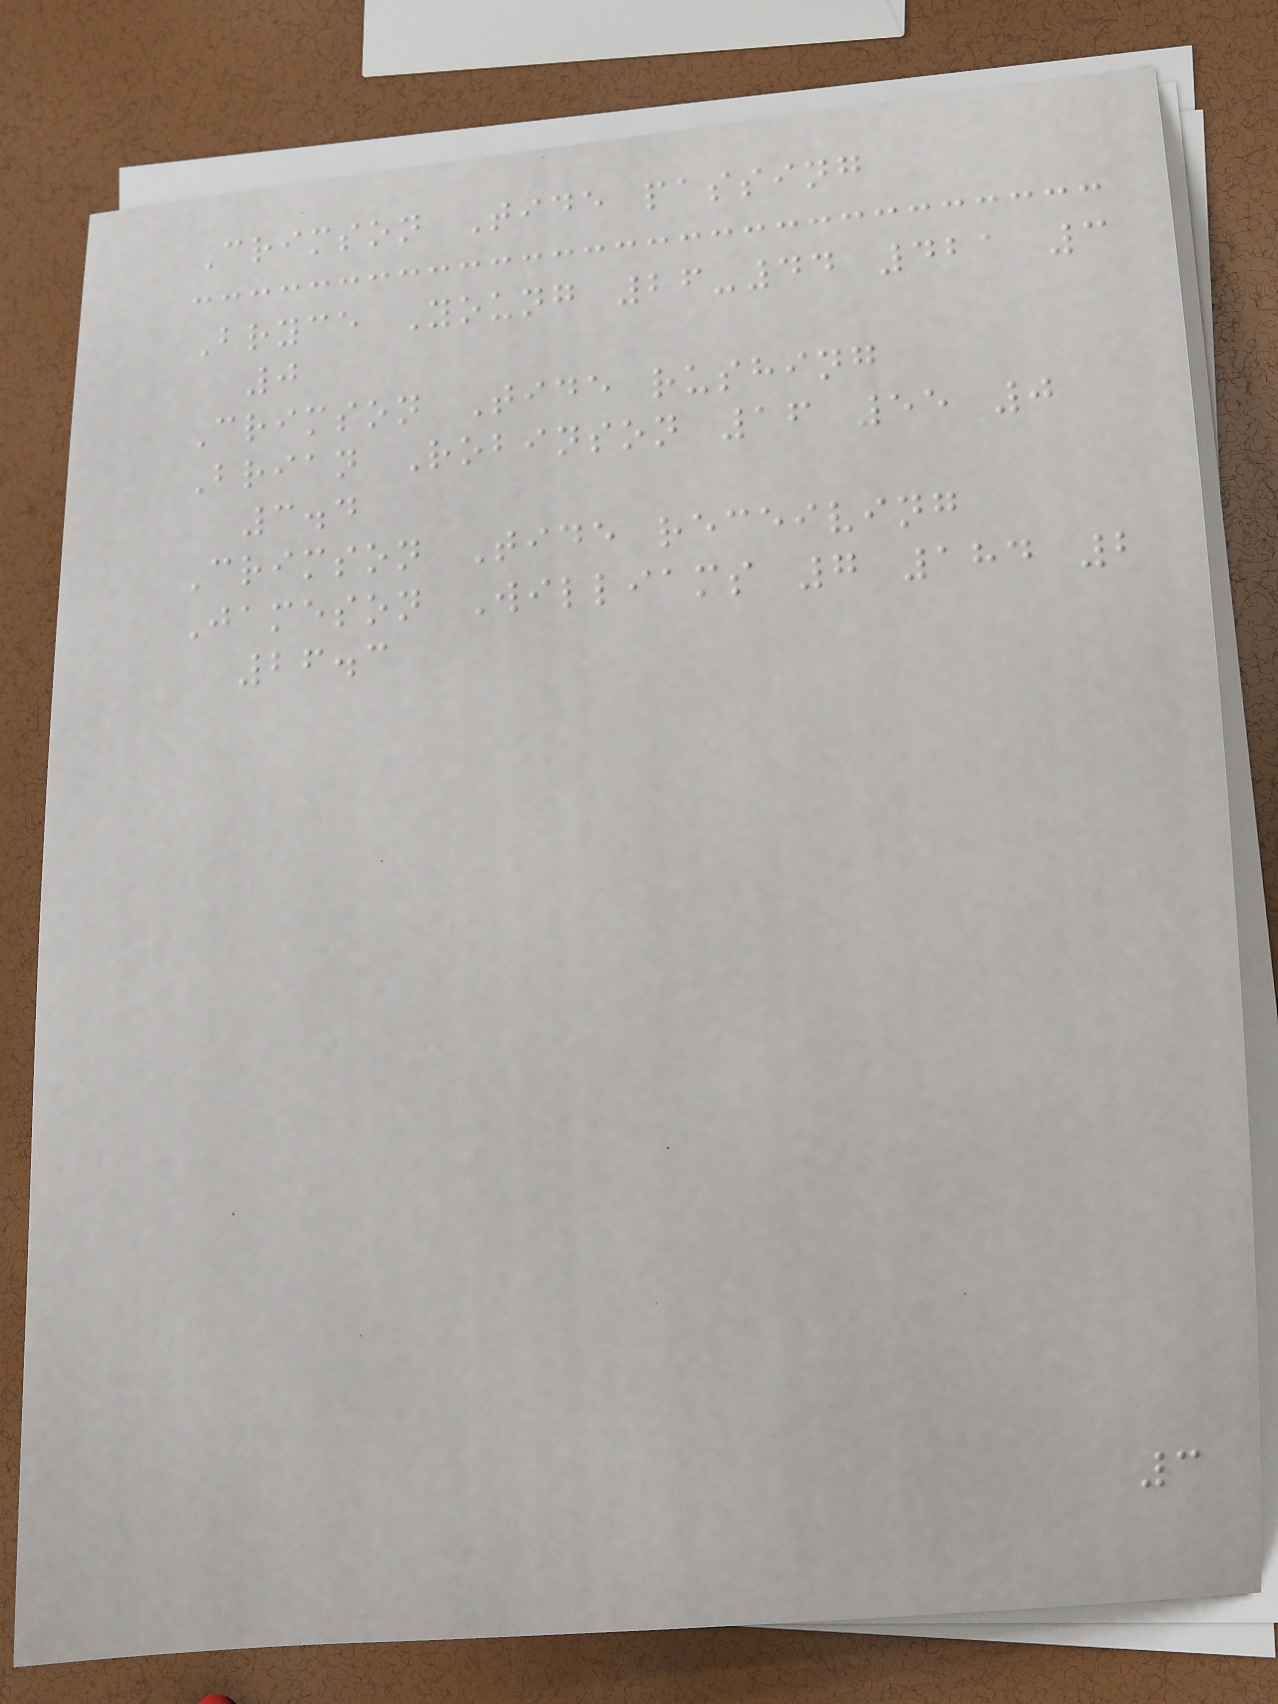Crimson Tide passing
Bryce Young 26-44 421 3
0
Crimson Tide rushing
Brian Robinson 16 55 0
3.4
Crimson Tide receiving
Jameson Williams 7 184 2
26.3
3
